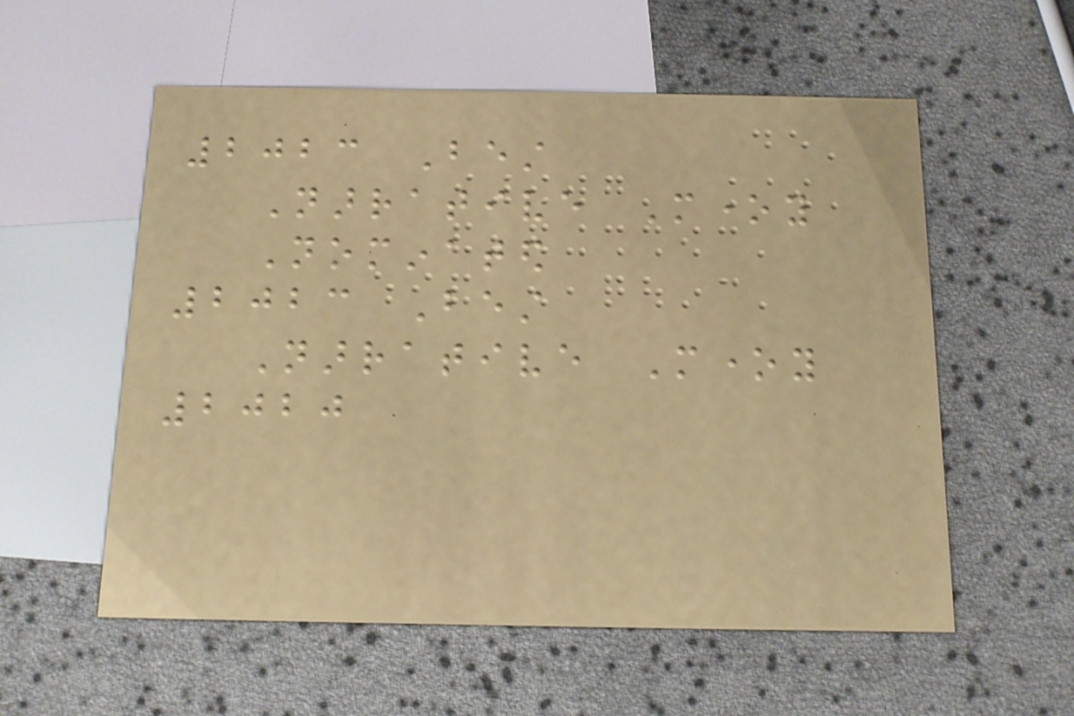2023 Best
Narrative Money
Nominated
2023 Best
Narrative Money
2020
